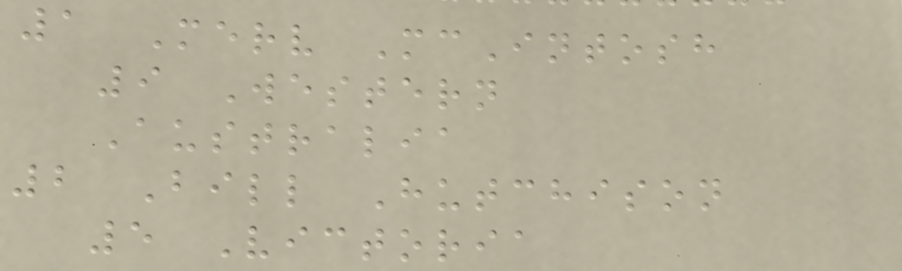1 Merv McIntosh
9 Western
Australia
2 Bill Hutchison
5 Victoria
